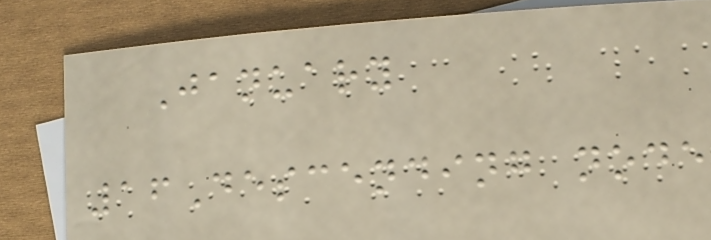January
16Descending node
